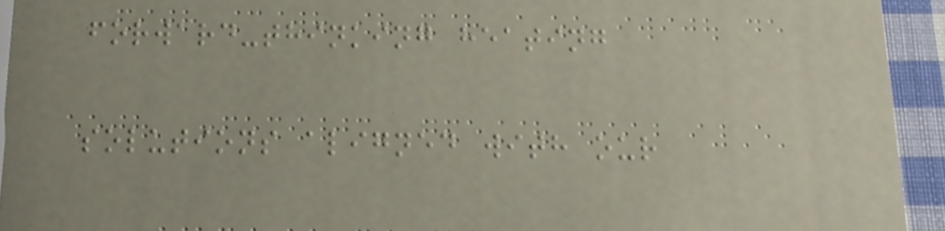forward-thinking heating
solutions aligned with our
